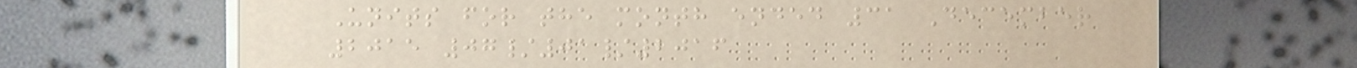Units for the month ended 31 December
2015 07/01/2016
